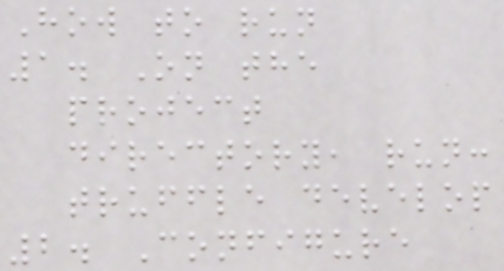How to run
1. On the
project
directory, run:
truffle develop
2. Configure
